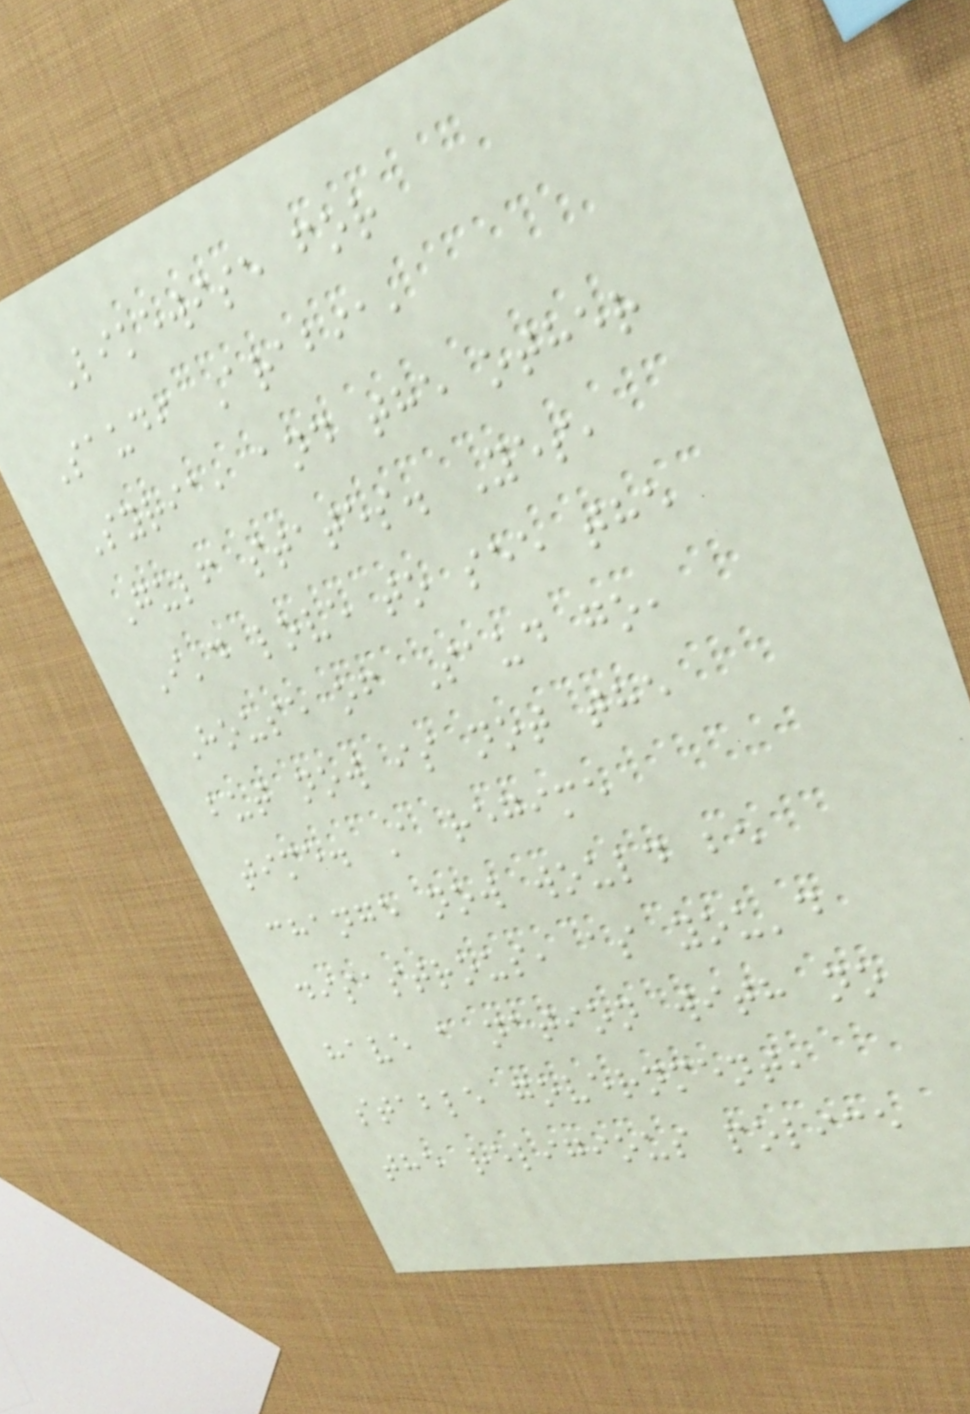Likewise for
Saudi Arabia,
Syria, and the other
Gulf states. Yes,
I'd love to see the
House of Saud go,
but now is not the
time. A regime
change now would be
disastrous, as you'd
have a nation with no
stable government,
the religious police
